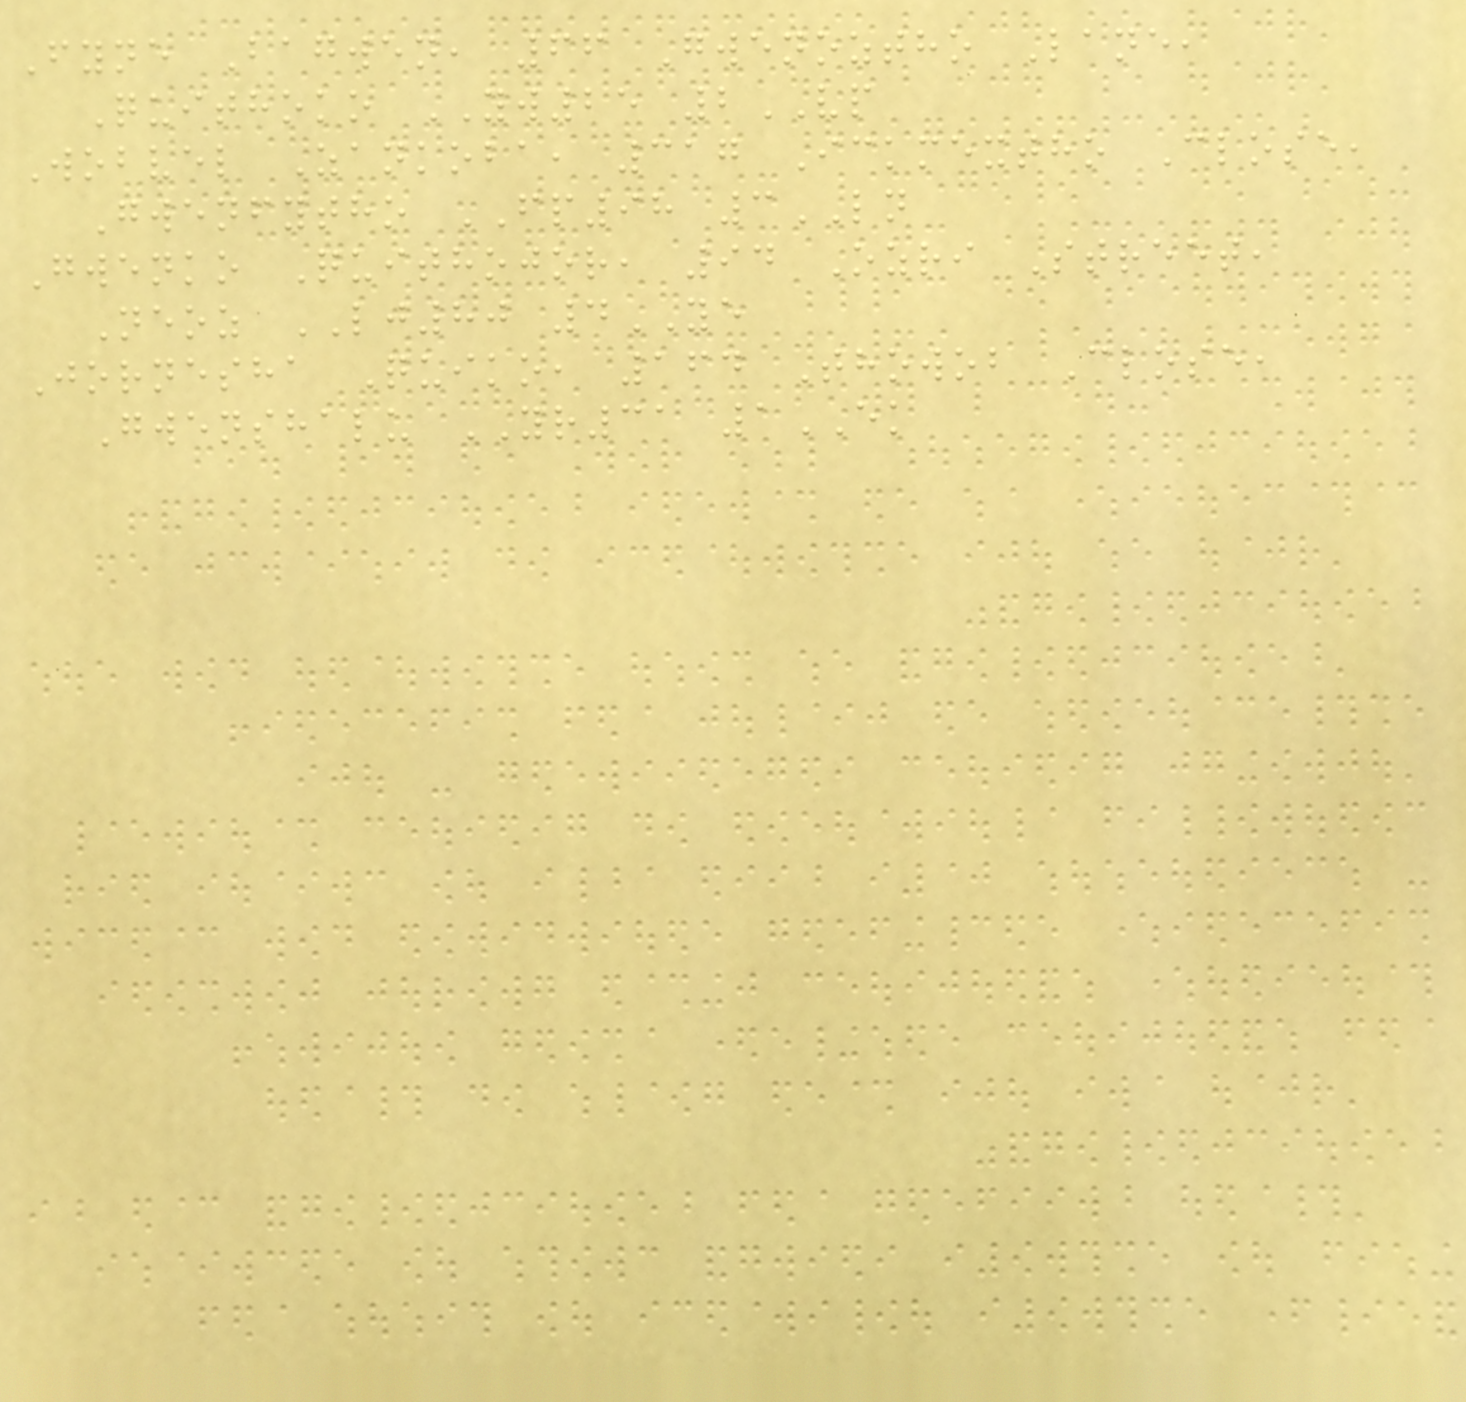Fyne Bagwen, 66 Gwenoztho Lane,
Quithoko YW25 2VP
Wobvel Zankoba, 317 Ickmextho Close,
Gwenfytho FP98 3LN
Gwenko Quithojor, 94 Ozri Street,
Neoz LJ80 4YE
Jornesha Quiko, 164 Thowob Close,
Gwenshalu YR31 1EK
